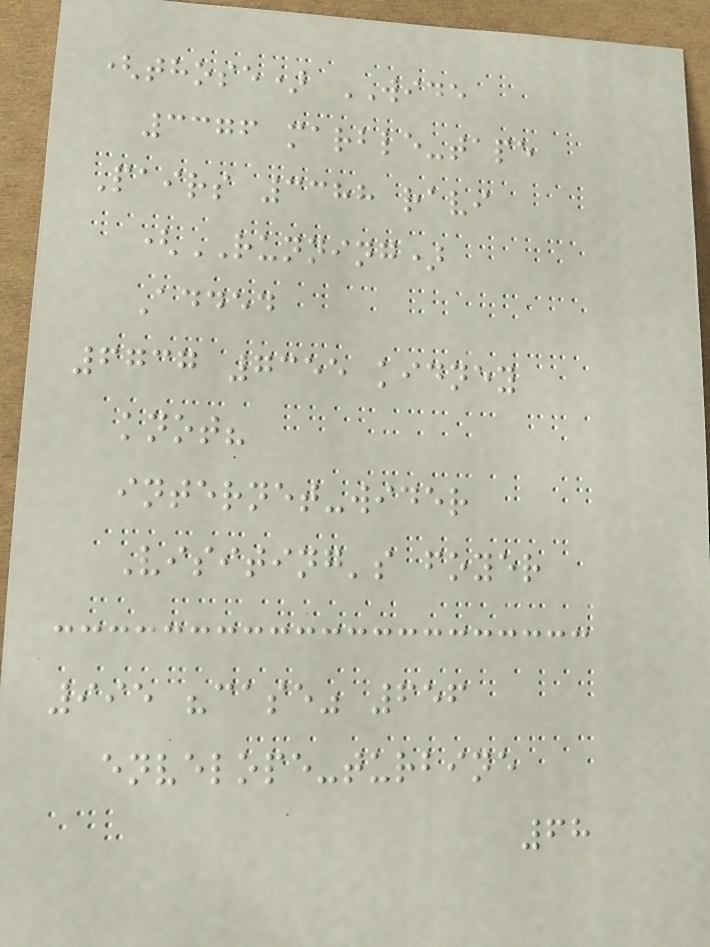(those) WIDE
3376 marble-tape
Pairs 3388 ravi
(RUNNING)
Added
6737 7355 kidney
knot?
internet-wider
Visiting's foyer
995 "case" 656
envelope-turbine
68
